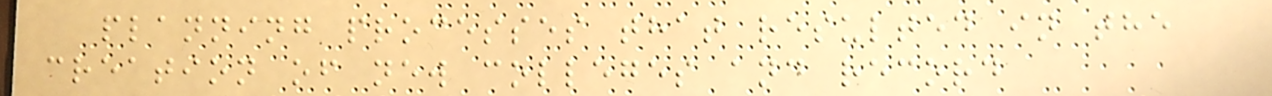planning processes that resulted in the
creation of new colleges and record
